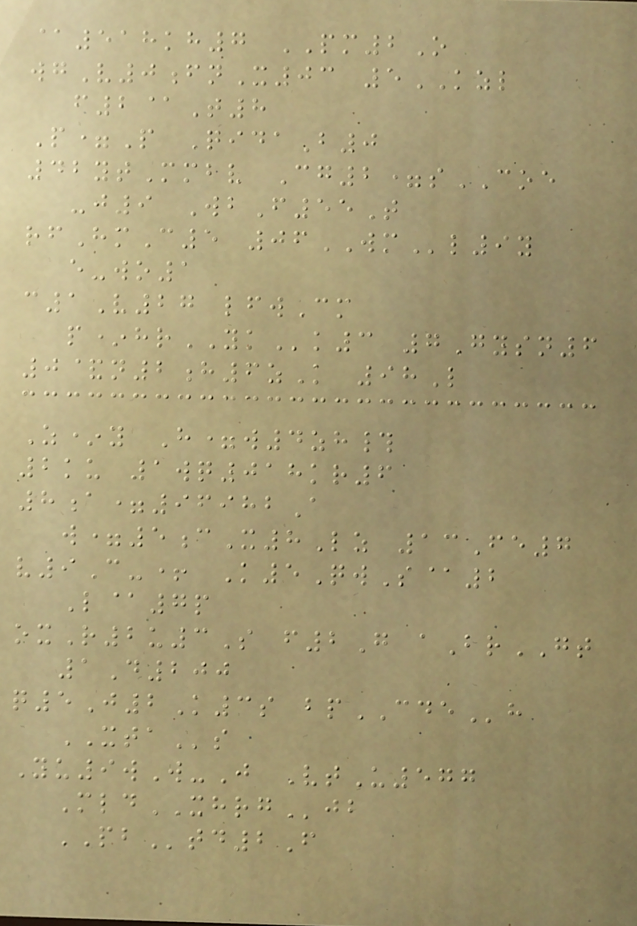@518kh7 PM2O
wgV0fnX03 5KZL
f2@T8
P=P QidaB0
42ytMmbv Cg2=sCOE
-j9 WbF55T
rfHmC5 06WMl9y
e-wo1
c1V27 lfwCm
p*hrYKk3 7Gysn6
0&n2h6zK 98L
Z*y H=w4zh#
2ku 1wq018kr6
8a=96982A
w=5cX8Lz 13Fe7
v9C-+ K5QwS@2
L@7p
oxR2u3S f2G aBrGT
1D200
q5J2K3s bpCDEh
XTAs
Yu9wW-J VtU577
MldXHRGjb
PBtd2F
